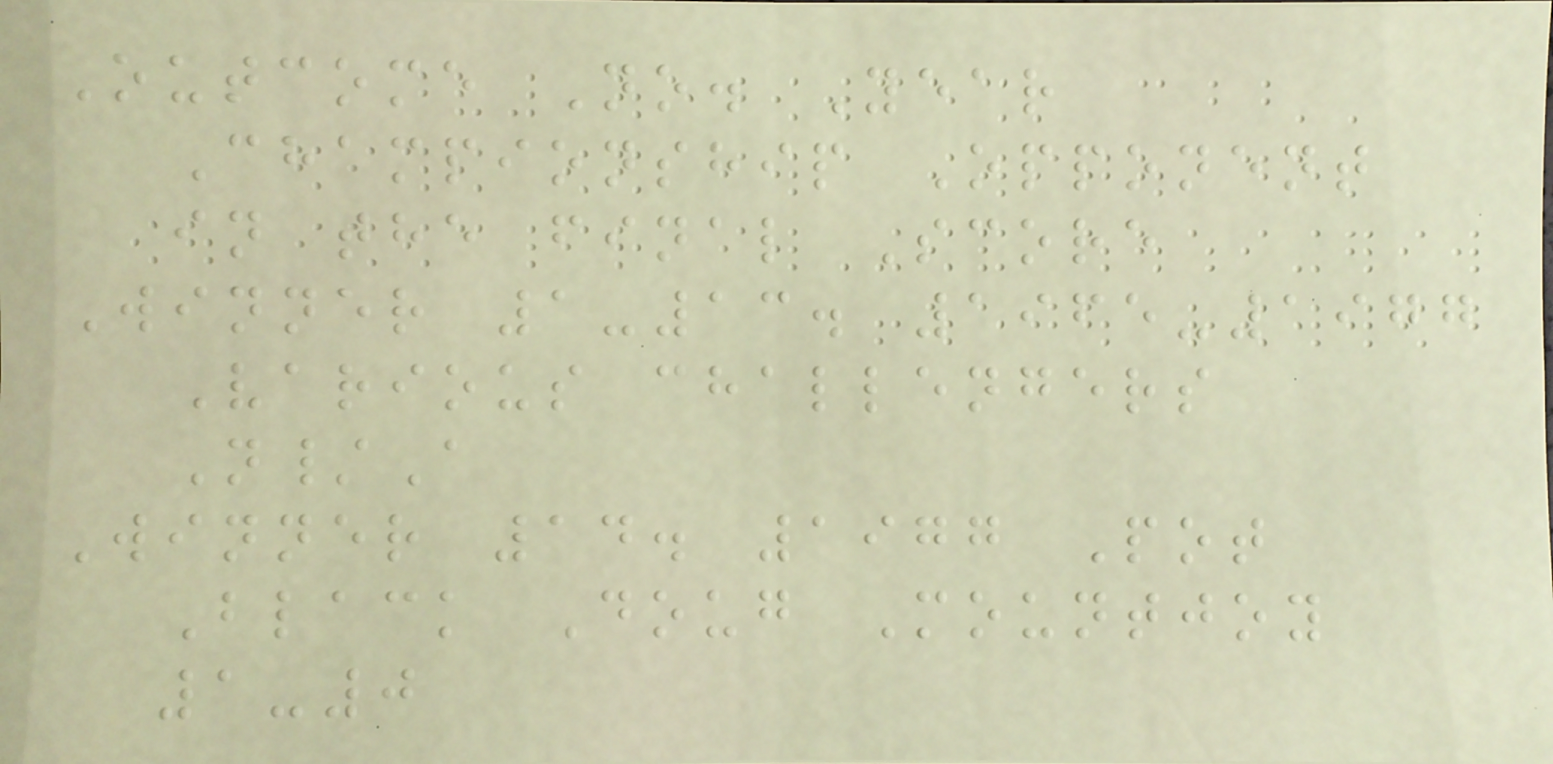Outcome No. Year
Championship Opponent
in the final Score
Winner 1-13. 1965-1977
Various challengers
N/A
Winner 14. 1977 Pot
Black Doug Mountjoy
1-0
